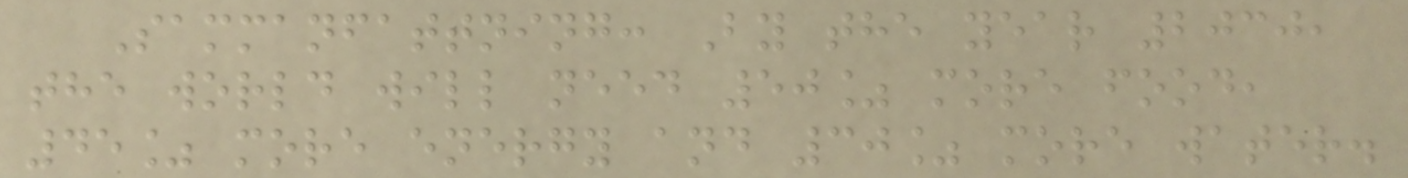Sammanfattning: By the year 2030,
the world will need 50% more food,
45% more energy and 30% more water.
